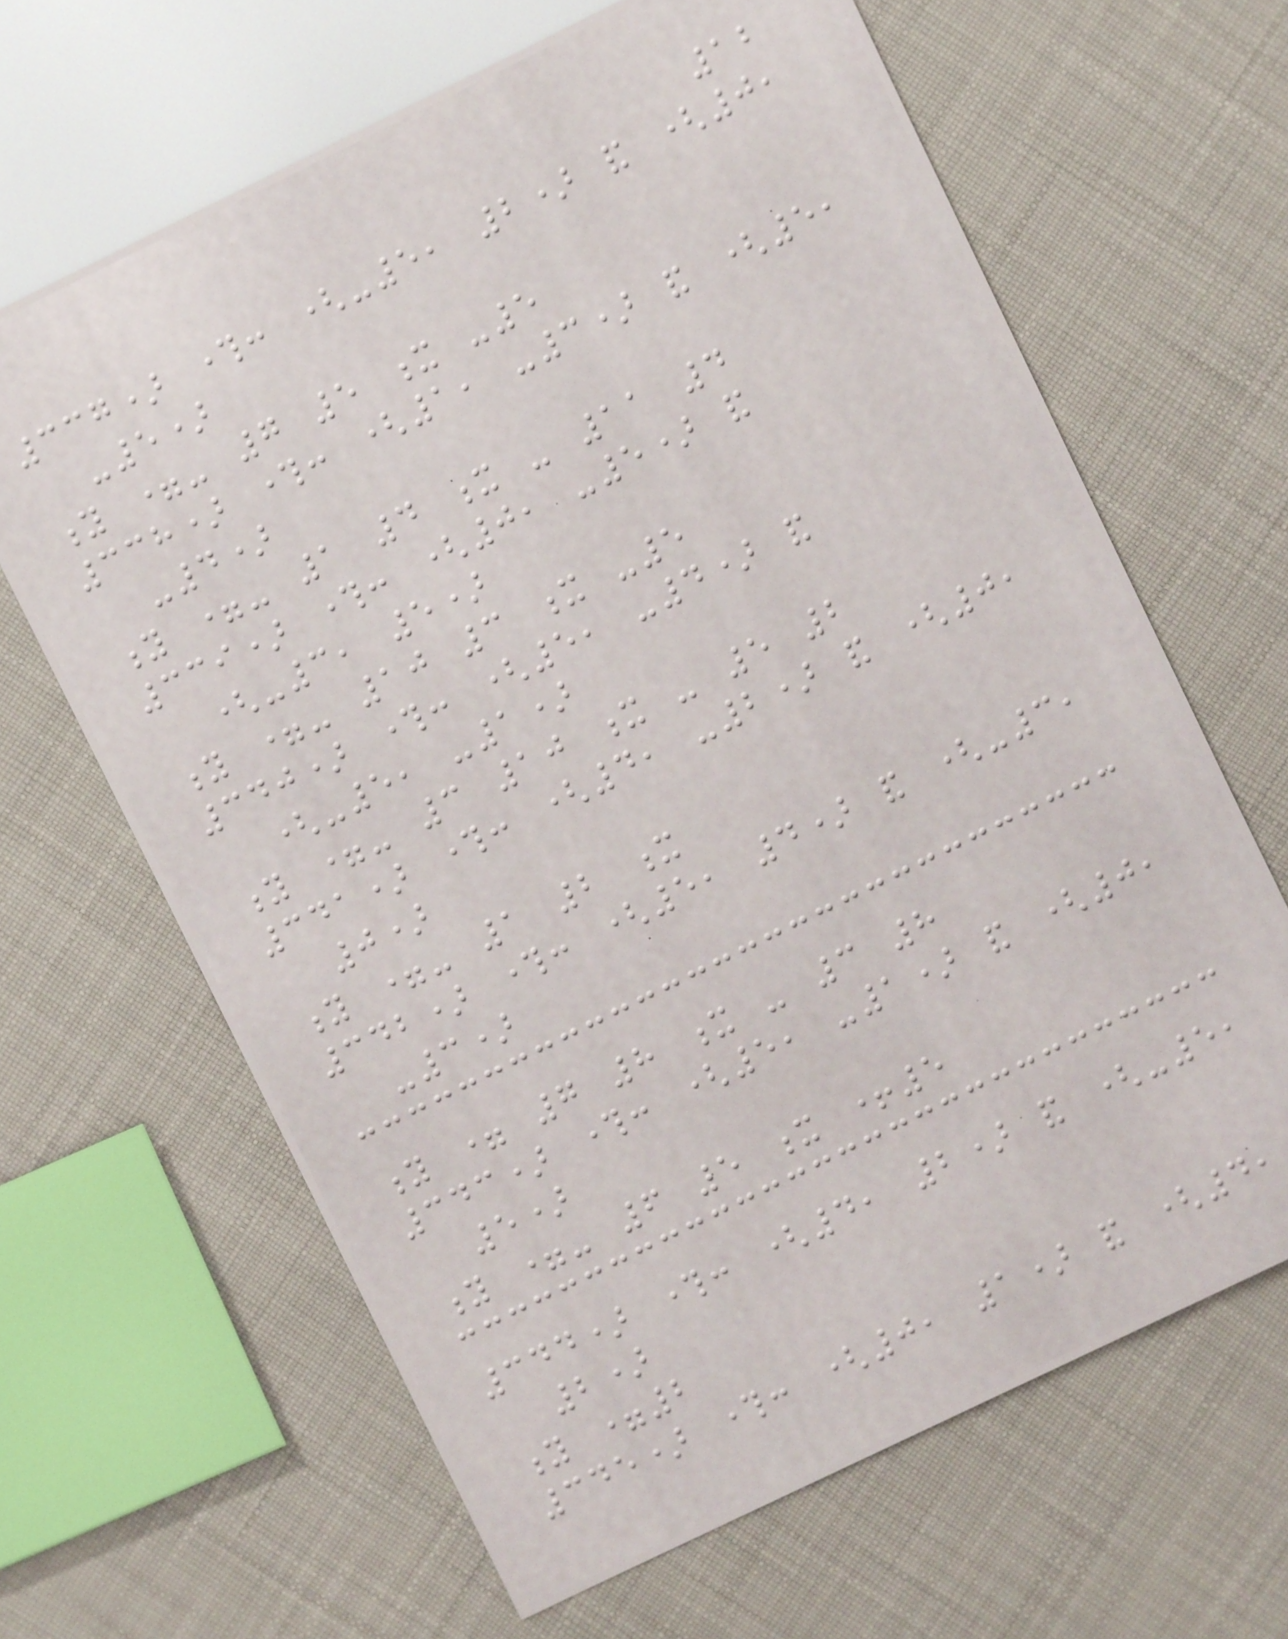12
337) through: (-5, 2) and (0,
-5)
y =- 7 5 x -5
338) through: (1, -3) and (5,
-4)
y =- 1 4 x - 11 4
339) through: (0, -5) and
(-3, 5)
y =- 10 3 x -5
340) through: (5, -4) and
(-5, -1)
y =- 3 10 x - 5 2
341) through: (4, -2) and (0,
0)
y =- 1 2 x
342) through: (5, 4) and (-3,
-3)
y = 7 8 x - 3 8
343) through: (5, -1) and (0,
5)
y =- 6 5 x +5
344) through: (4, 2) and (-5,
2)
y =2
345) through: (0, 1) and (4,
